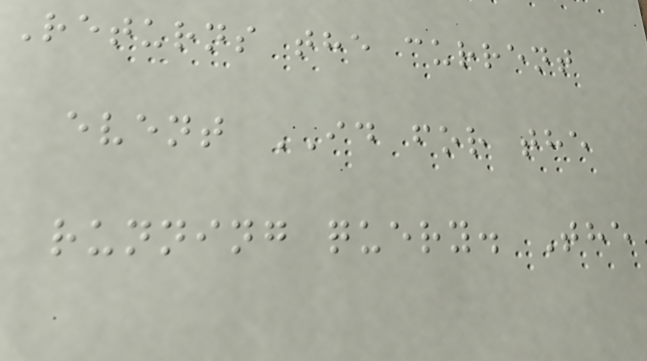Returns the current
event ID for the
running query. The
